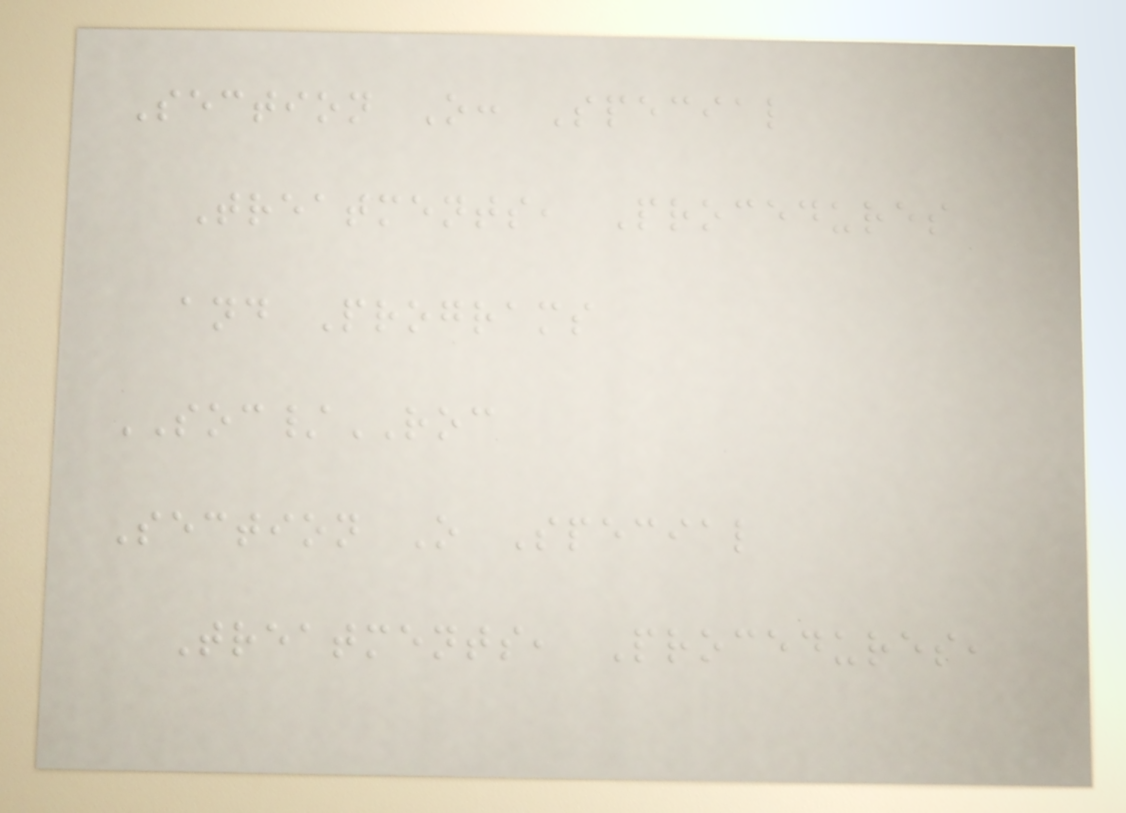Section O: Special
Treatments, Procedures
and Programs
SOC/ROC
Section O Special
Treatments, Procedures,
